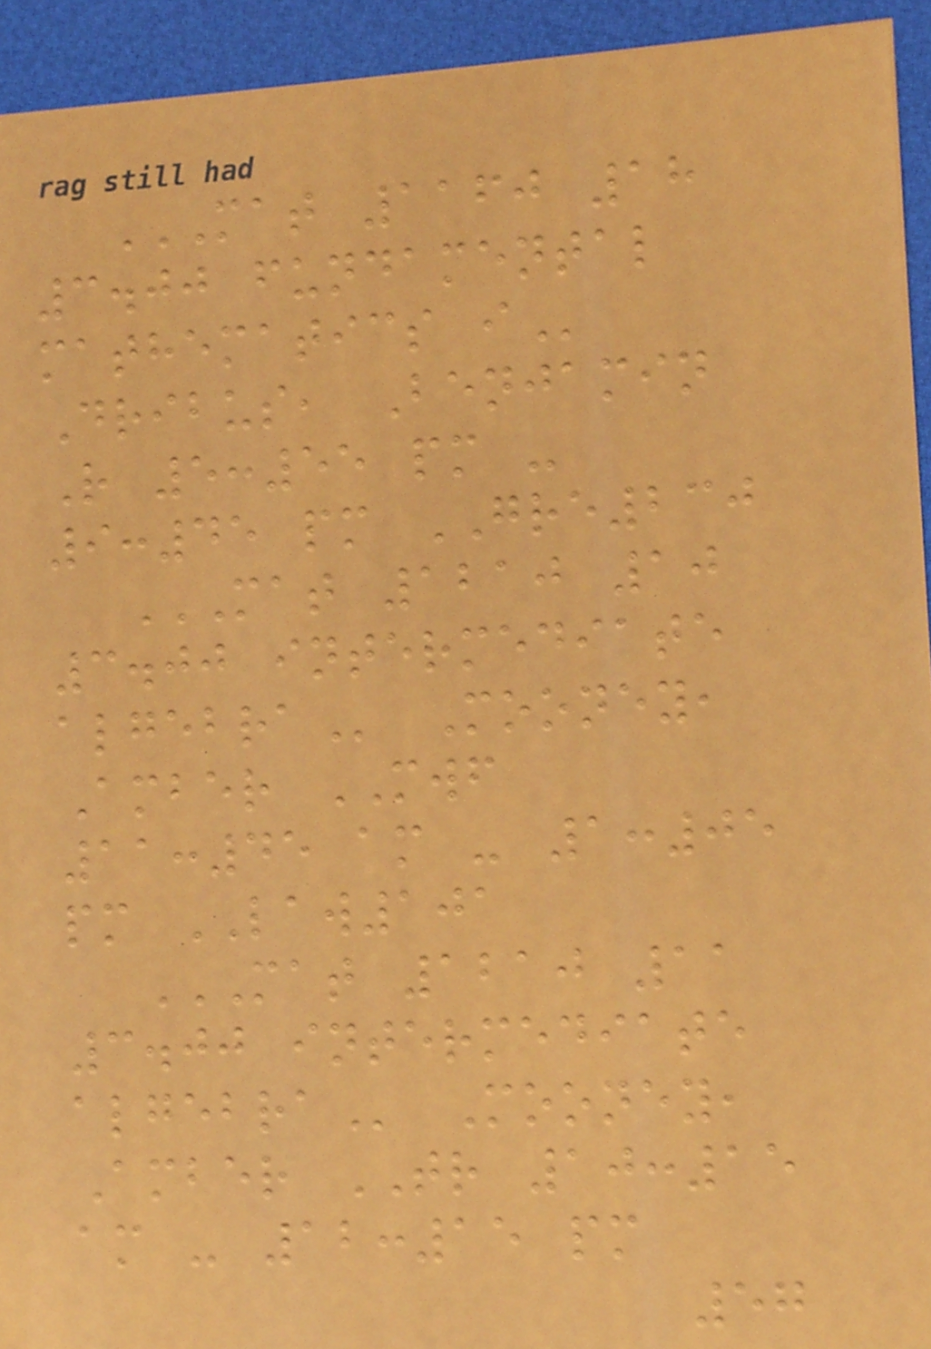MAT 1160 18
3.00 FUNDAMENTAL
MATHEMATICS I
Dribus, Benjamin
R 5:55 pm -
9:45 pm GRE230
MAT 1210 10
3.00 INTERMEDIATE
ALGEBRA Mooney,
Amber MWF
11:45 am - 1:05
pm LAW101
MAT 1210 11
3.00 INTERMEDIATE
ALGEBRA Mooney,
Amber TR 10:15
am - 12:15 pm
57
